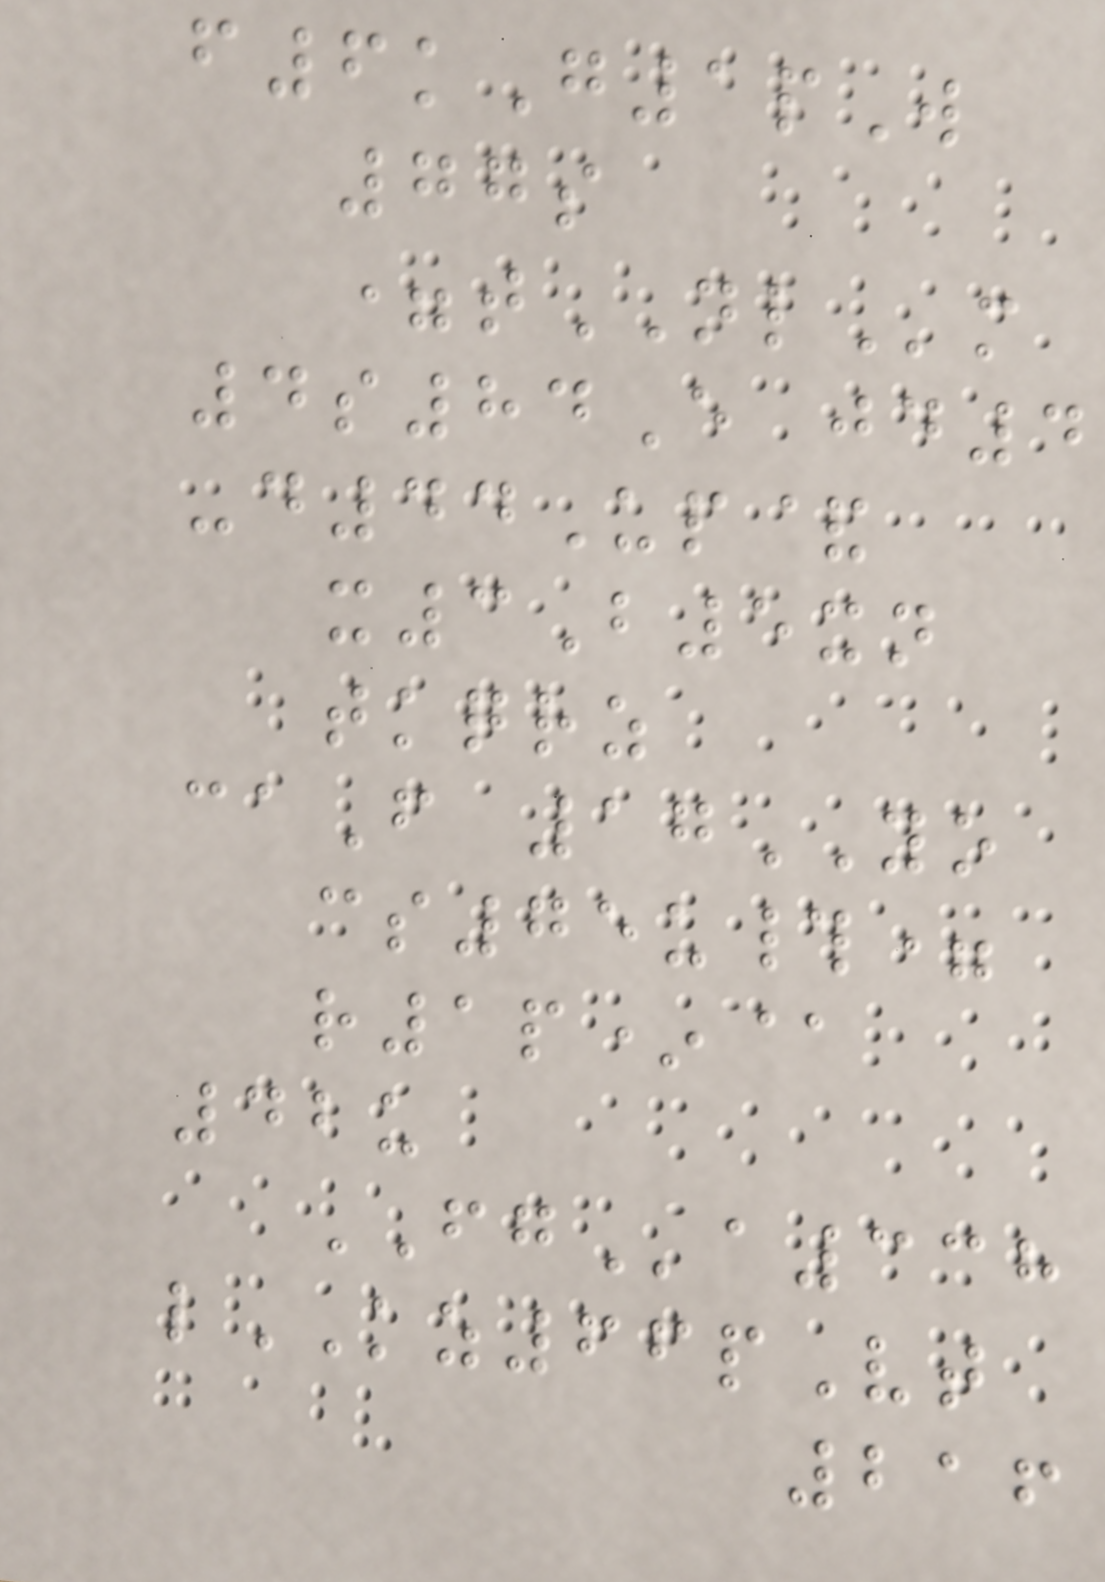f6kG1pW
77s
=tNLm
4s84E jd4
-d44Up&
x3B5xn
tkqrz
caF 17YO
cs75u#=
r1p*@
42u
FGa338
lKZ66pVt
216
